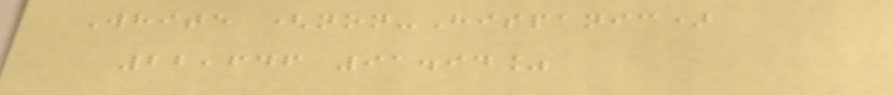White (non-Hispanic)
22,646 91.94%
